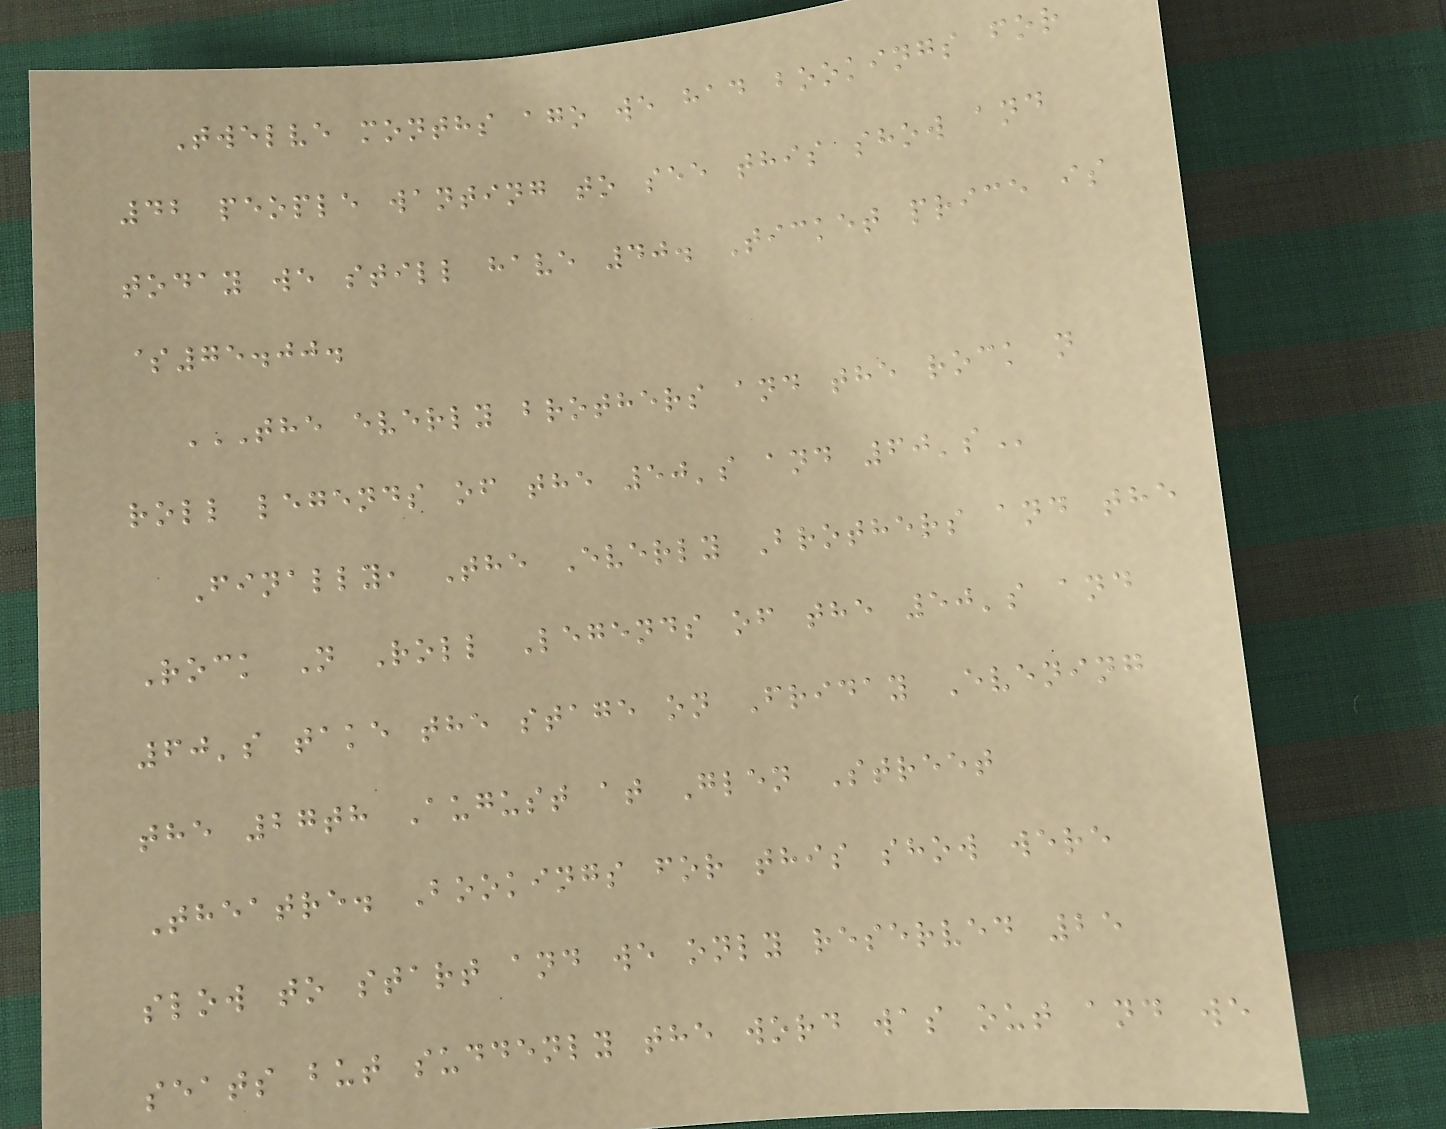Twelve months ago we had bookings for
42 people wanting to see this show and
today we still have 40. Ticket price is
$75.00.
THE EVERLY BROTHERS AND THE ROCK N
ROLL LEGENDS OF THE 50'S AND 60'S
Finally, The Everly Brothers and the
Rock N Roll Legends of the 50's and
60's take the stage on Friday Evening
the 27th August at Glen Street
Theatre. Bookings for this show were
slow to start and we only reserved 25
seats but suddenly the word was out and we
